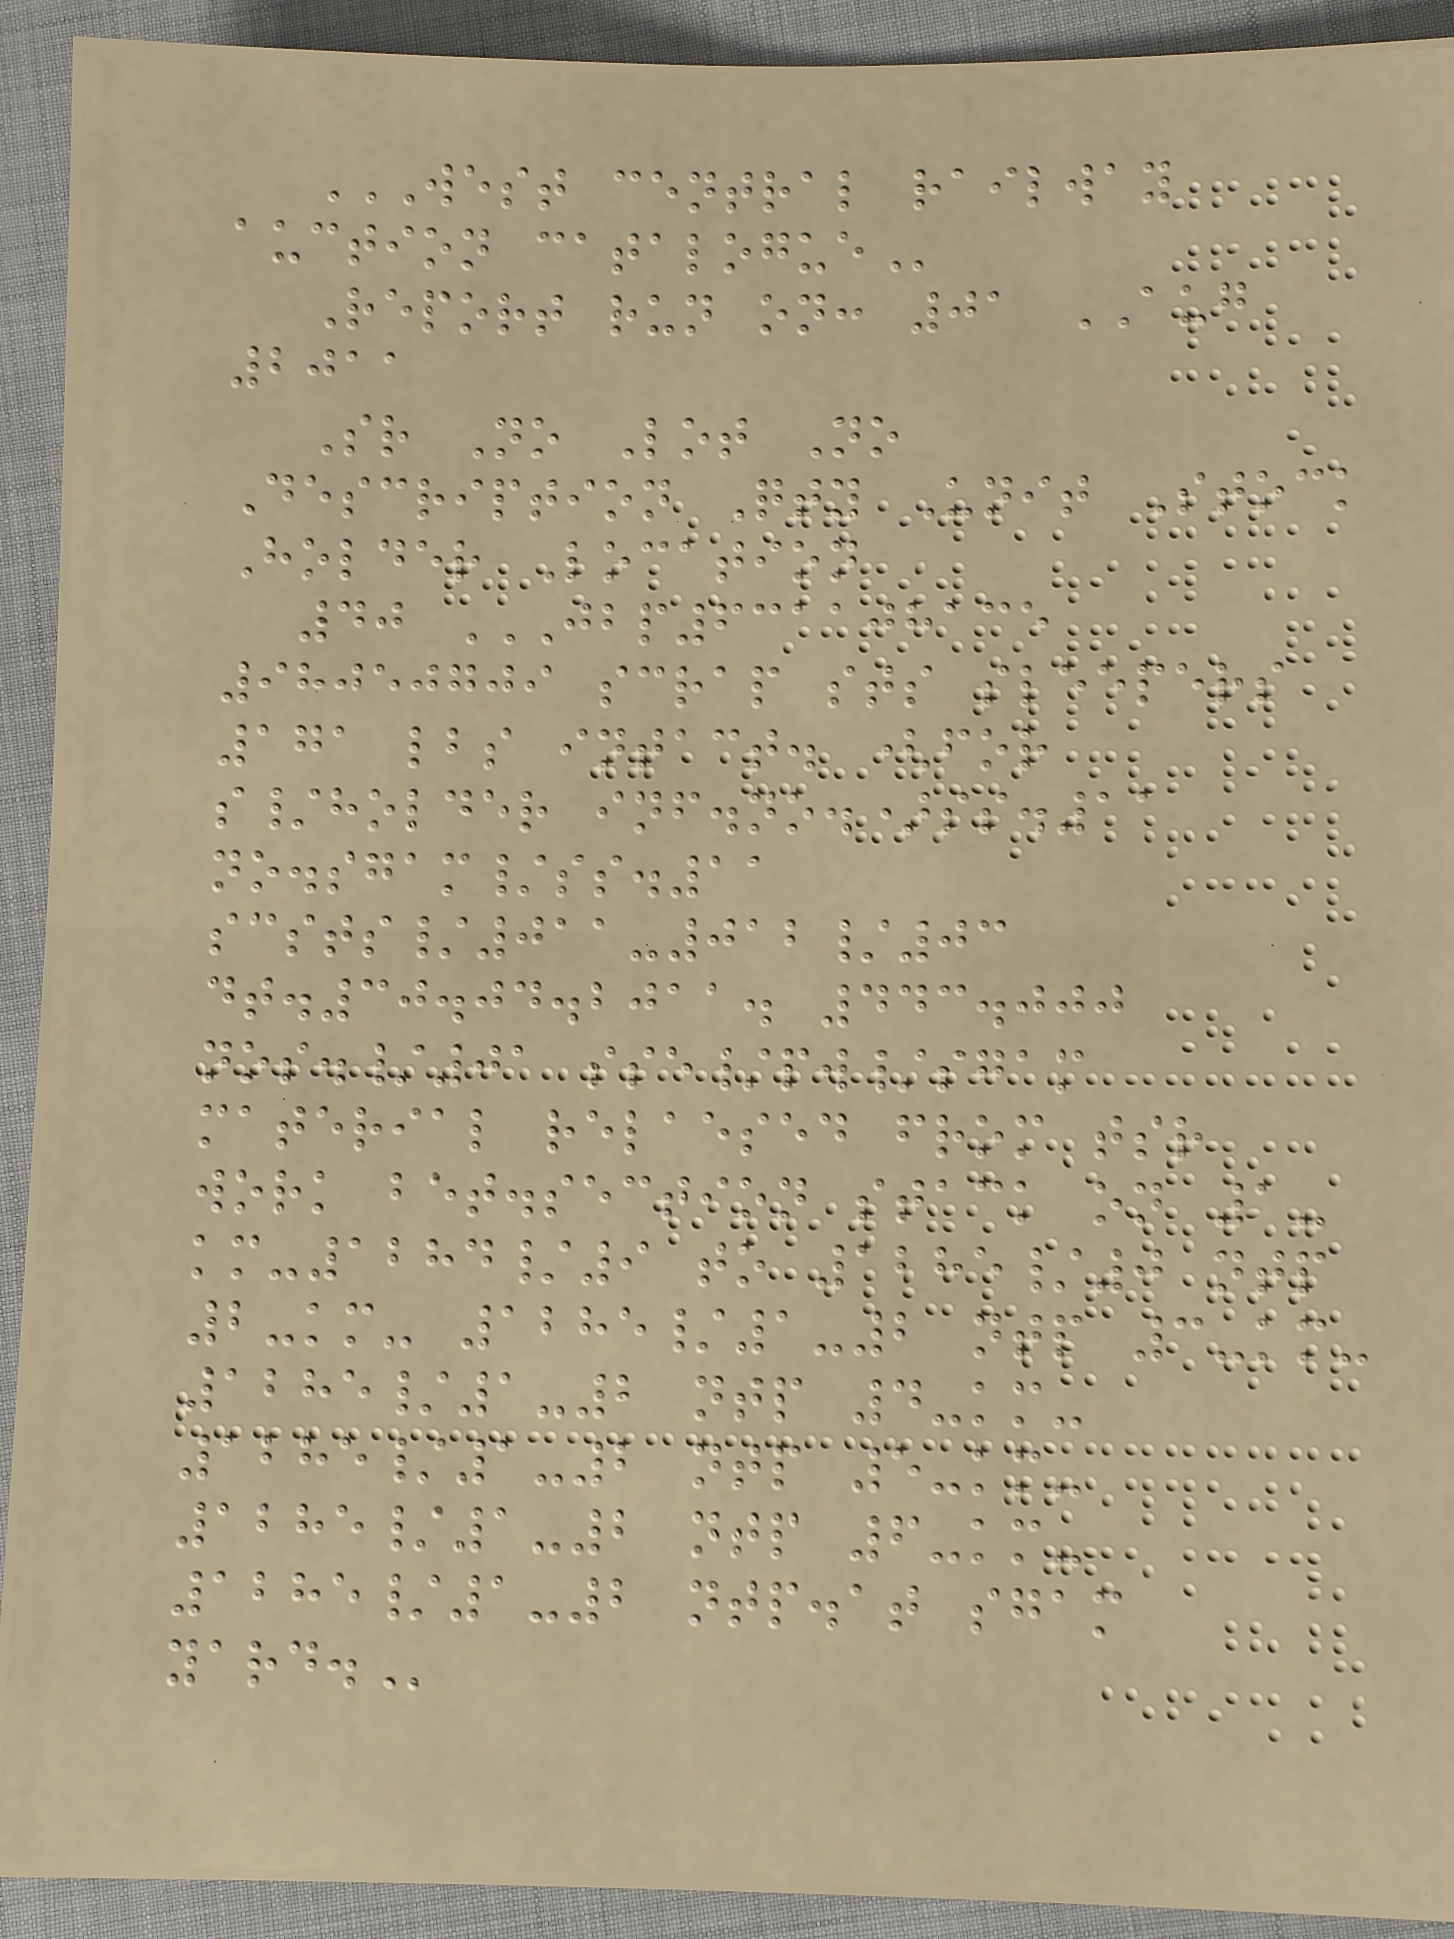WEST CENTRAL RAILWAY
AUCTION CATALOGUE
Report run on: 01 AUG
2011
Sr No Lot No
Description Qty Unit Stock
Holder Location
40 JBP631108135
98050709 SCRAP STS SLEEPERS
171 LBS INTACT. (FOR
S/HOLDER INF.NO.)SS.11
NO.SGAM/SS.11
SCSTS/011-012/03
DT.30.04.2011. 443.000
NOS./01 SSE/PW/SGAM
MATERIAL RELAESED FROM TSR
WORK BET.SECTION STACK ON 1-
KM-1284/9 TO 1285/0 NTP
2-KM- 1285/1-2 NTP 3-KM-
1285/1-2 NTP 4-KM-
1285/1-2 NTP 5-KM-
1285/1-2 NTP 6-KM-
1285/1-2 NTP.AT SGAM
YARD.
